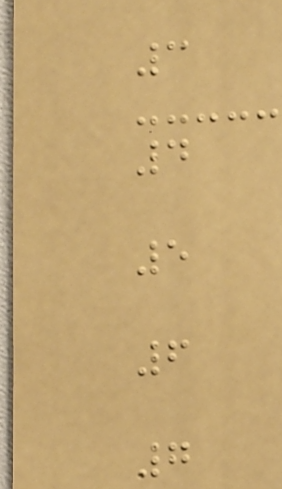3
4
5
6
7
